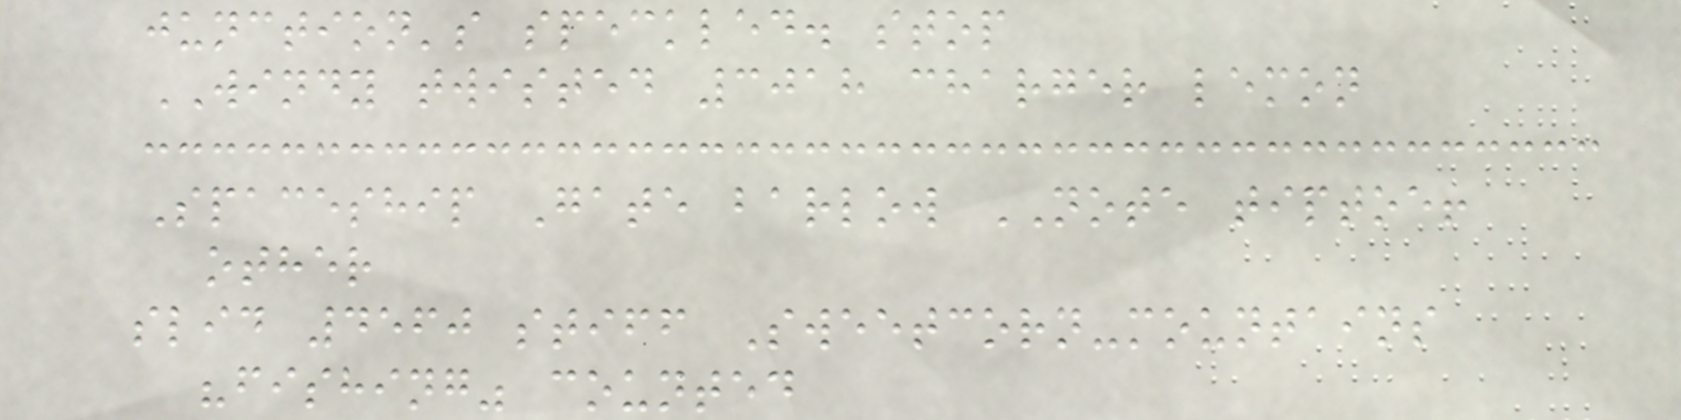junction's speckled. stop
WINDY twisted 3018 charger lemon
Spaceship Gate barlow NOTE tiptoe!
other
slid 4560 stiff Sweetcorn-mountains
"fishing" counted
